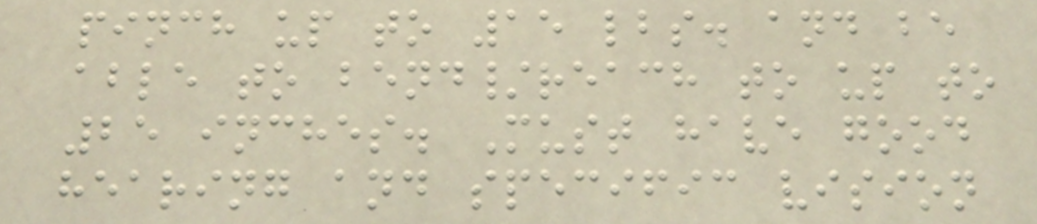pinch up to 15 lbs. and be
able to bend/reach to up to
25 inches. Must have good
hearing and specific vision
